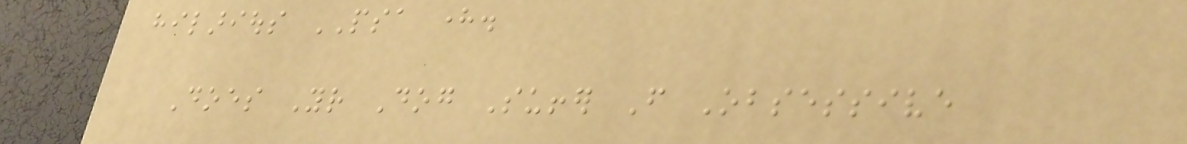hilarious PSA here.
Does Your Dog Suffer From Obsessive
